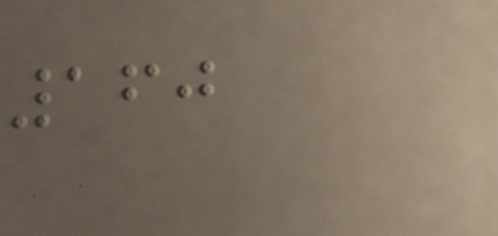160
